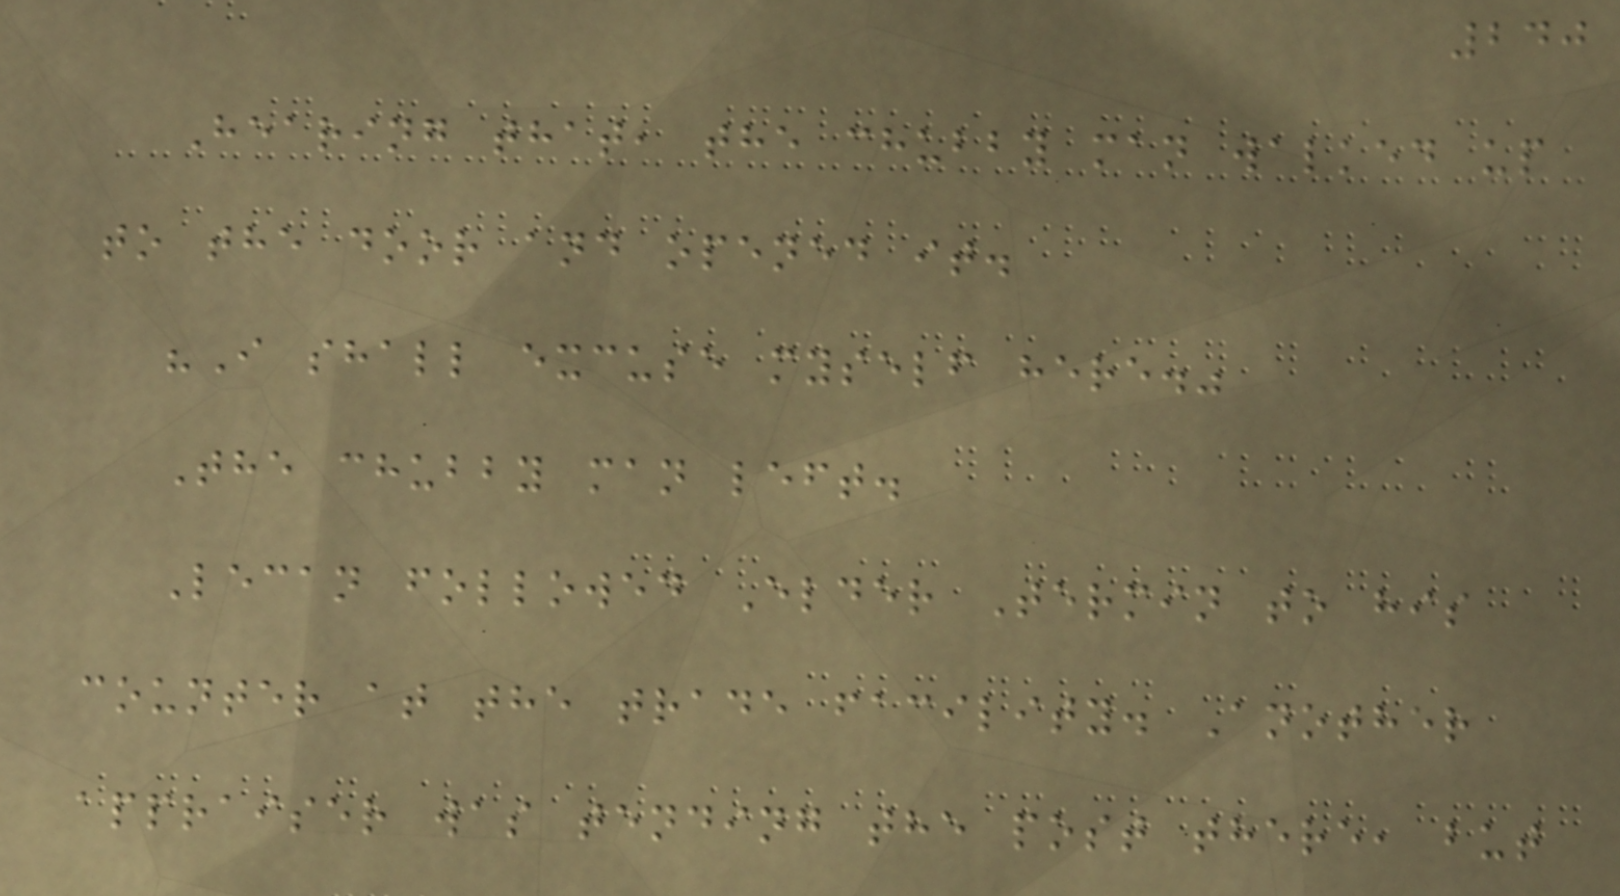240
Hearing that, the chubby man walked up
to the door and opened it.
"I shall excuse myself here."
The chubby man left.
Lecan followed Elder Termin to his
counter at the trade facility. Another
appraiser was tending the post there, but
